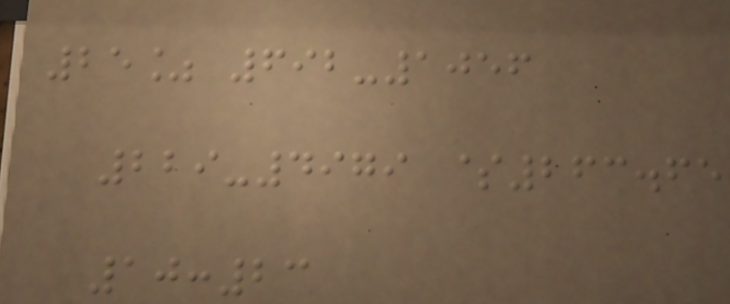25% 692-1056
229-4979 $263.65
10:23
